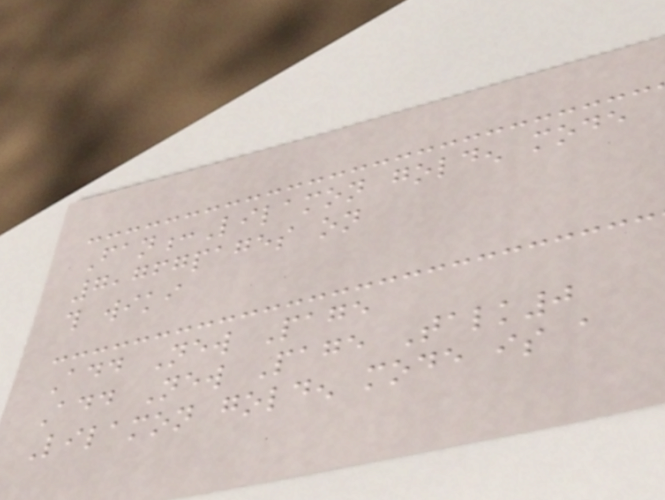Fan:Lilamon golden mode
7,767pages on
this wiki
Add New Page
Add New Page Talk0
Lilamon golden mode is a
